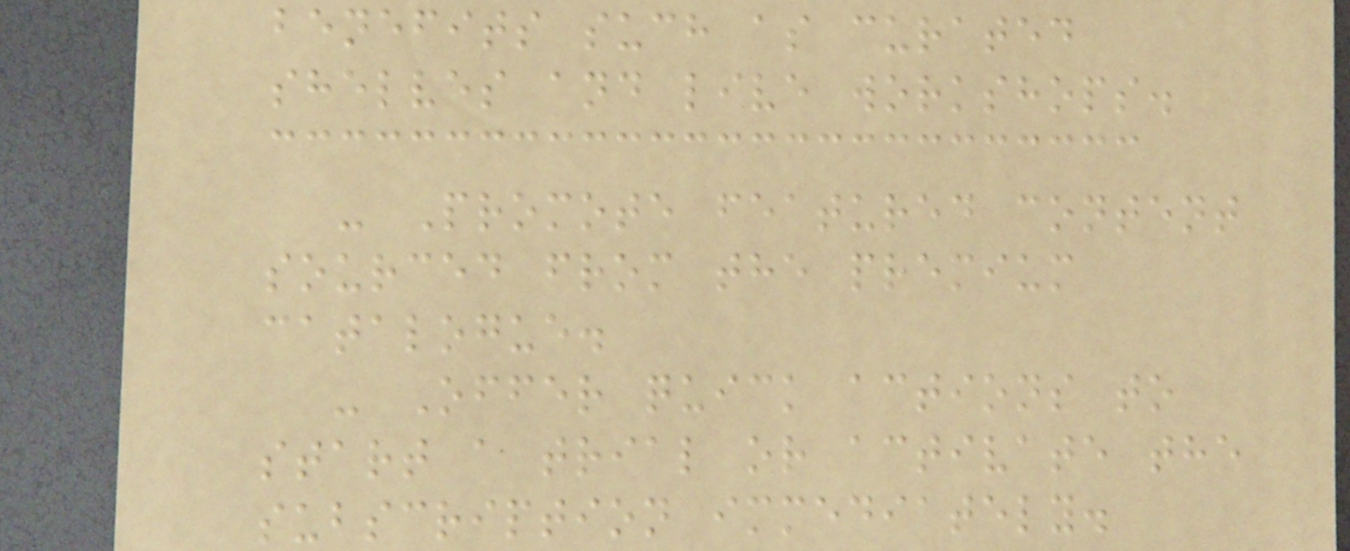benefits such as curated
shelves and live workshops.
- Promote featured content
sourced from the premium
catalogue.
- Offer quick actions to
start a trial or activate the
subscription immediately.
